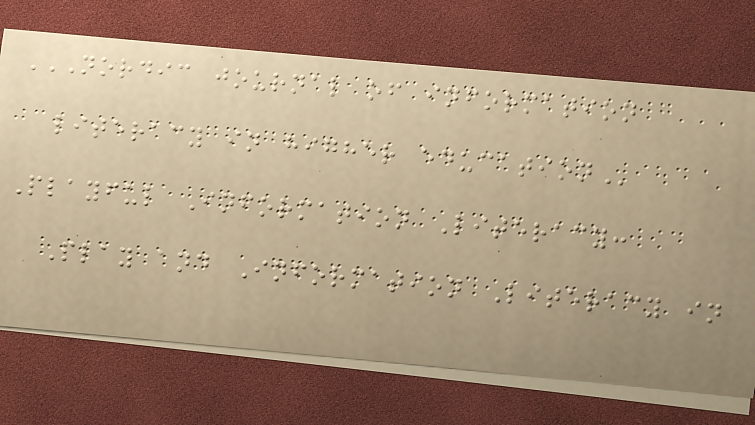NORDIC JOURNAL OF INFORMATION
LITERACY IN HIGHER EDUCATION
Playful Information Literacy:
Play and Information Literacy in
